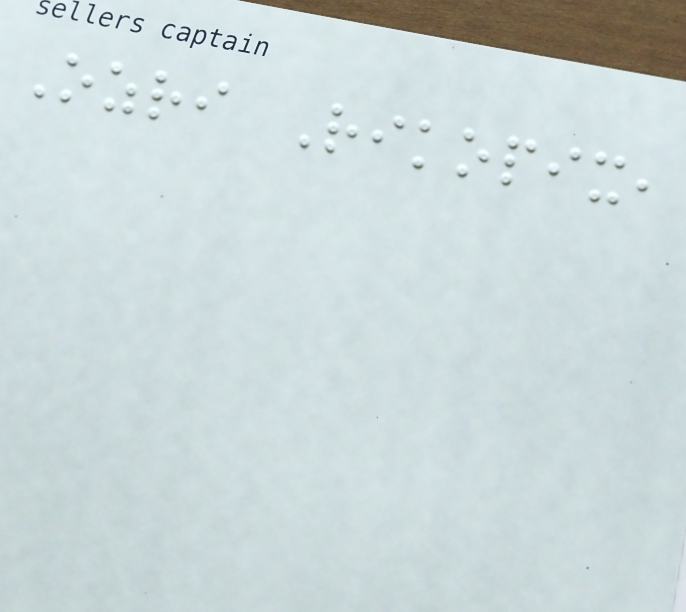Ozri Rikopix,
